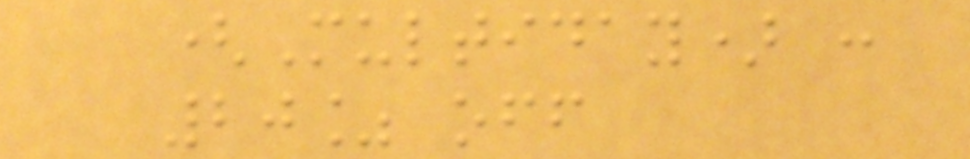(Multiday) :
20% off
